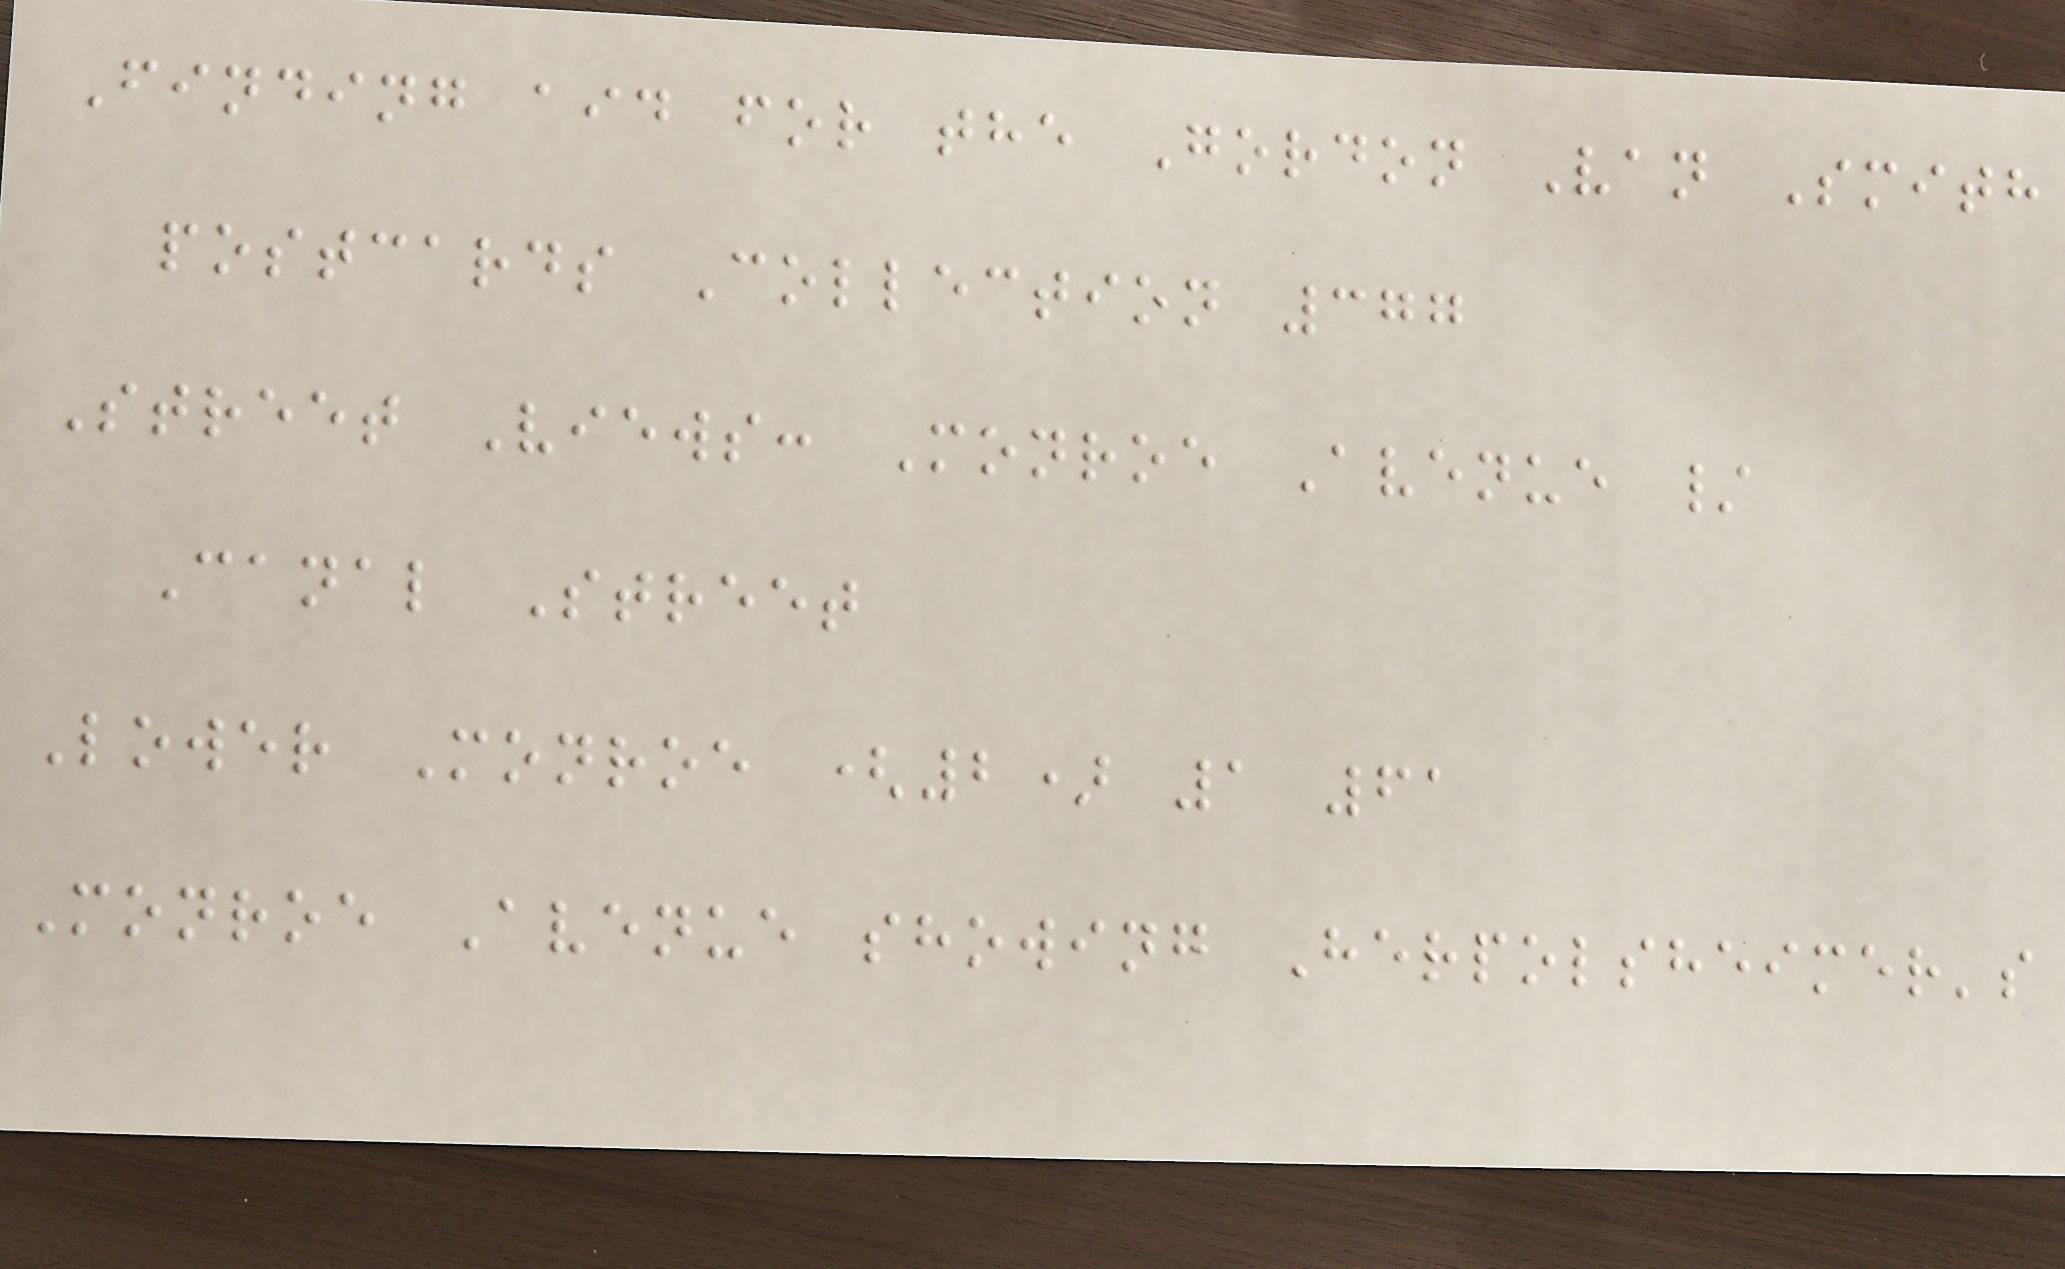Finding aid for the Gordon Van Smith
postcards Collection 377
Street Views: Monroe Avenue /
Canal Street
Lower Monroe (2) 1 61
Monroe Avenue showing Herpolsheimer's
